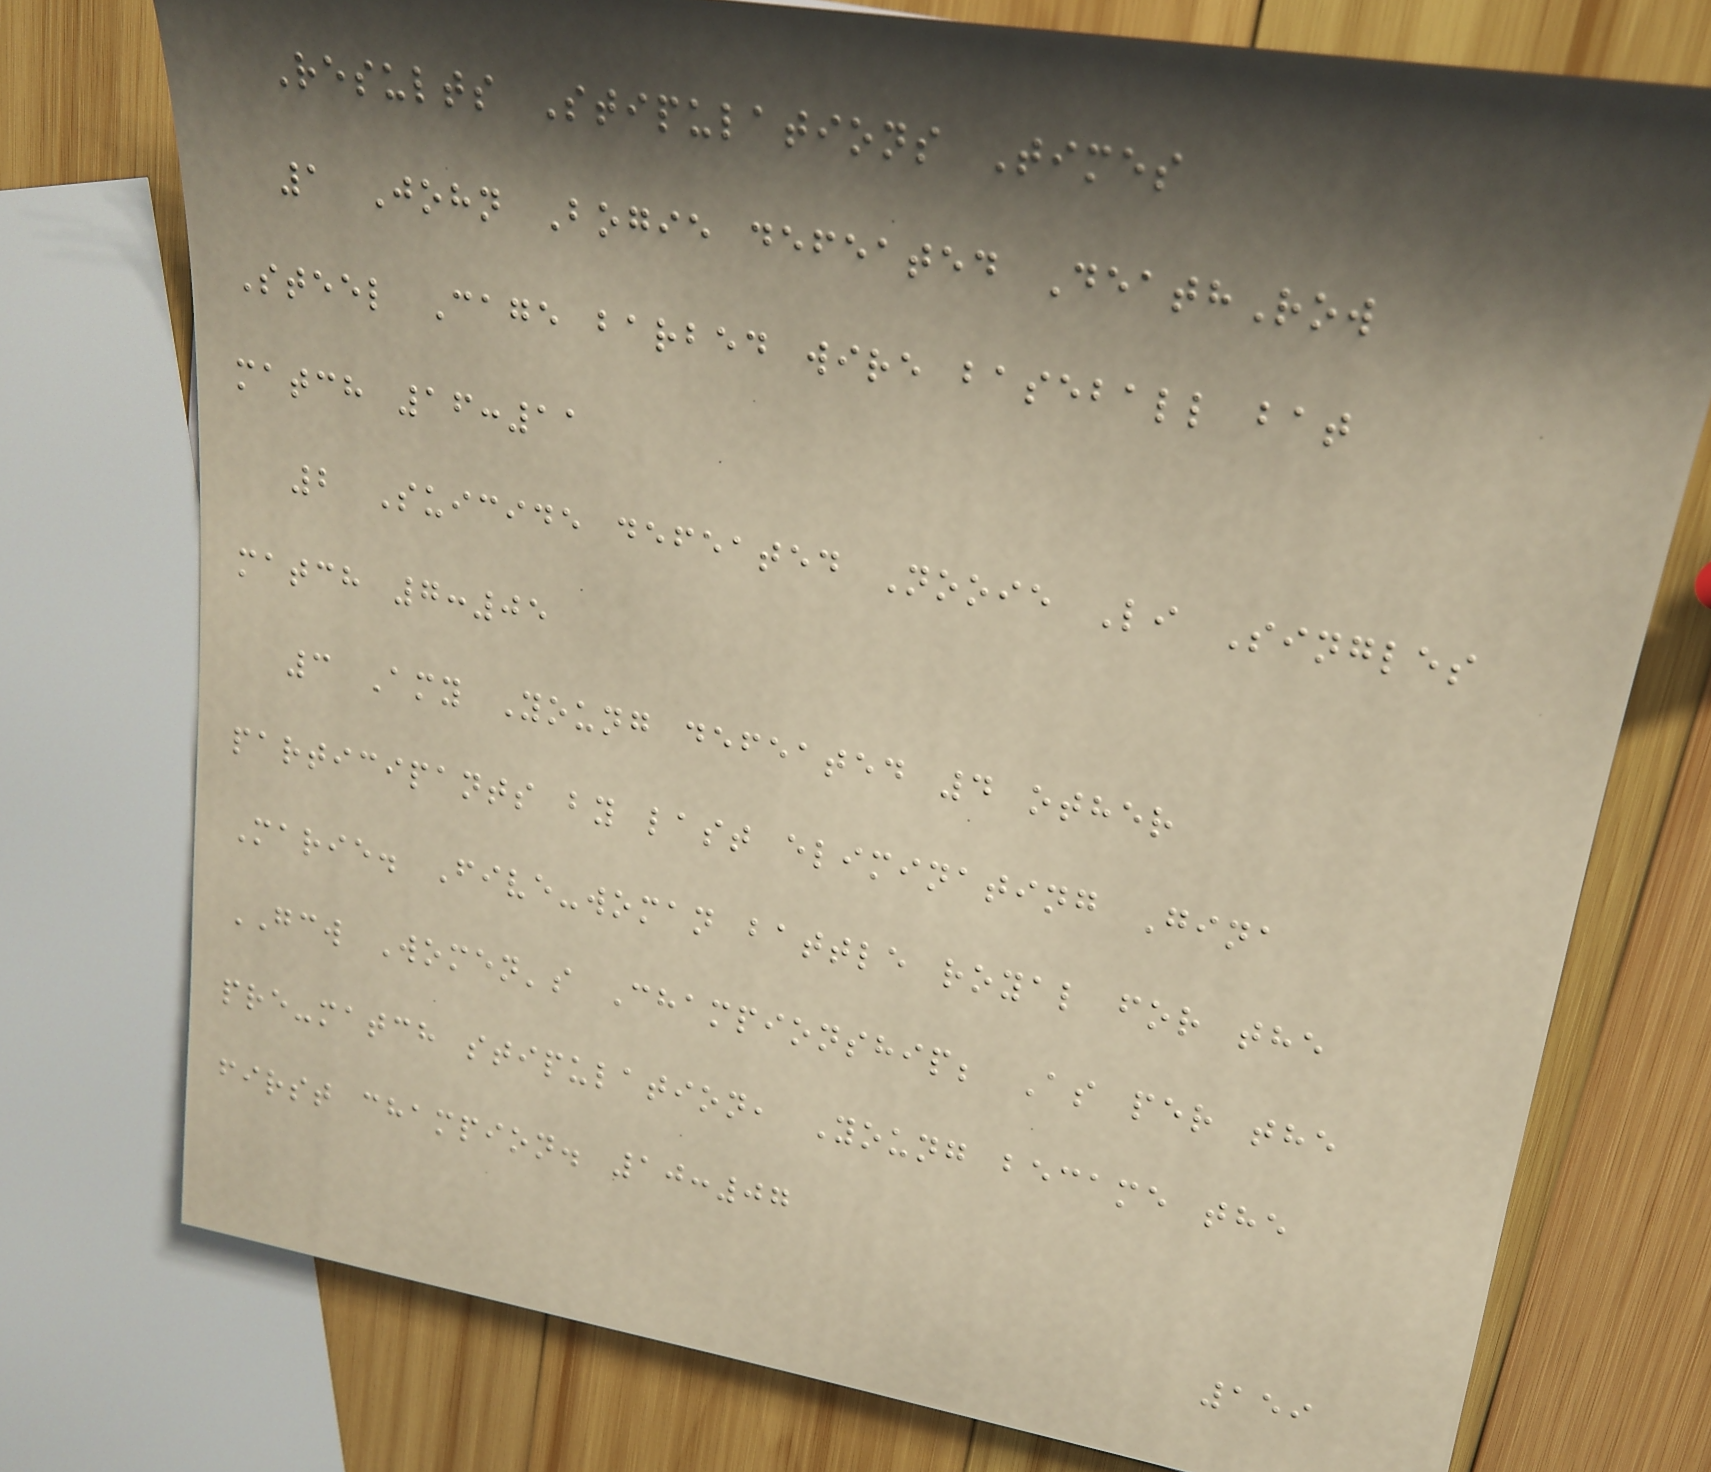Results Stipulations Times
1 John Bogie defeated DeathRow
Steel Cage barbed wire baseball bat
match 16:11
2 Suicide defeated Nooie Li Singles
match 7:05
3 Amy Young defeated 4 other
participants by last eliminating Gina
Marie. Five-woman battle royal for the
GCW Women's Championship; As per the
pre-match stipulation, Young became the
first champion. 10:07
159
